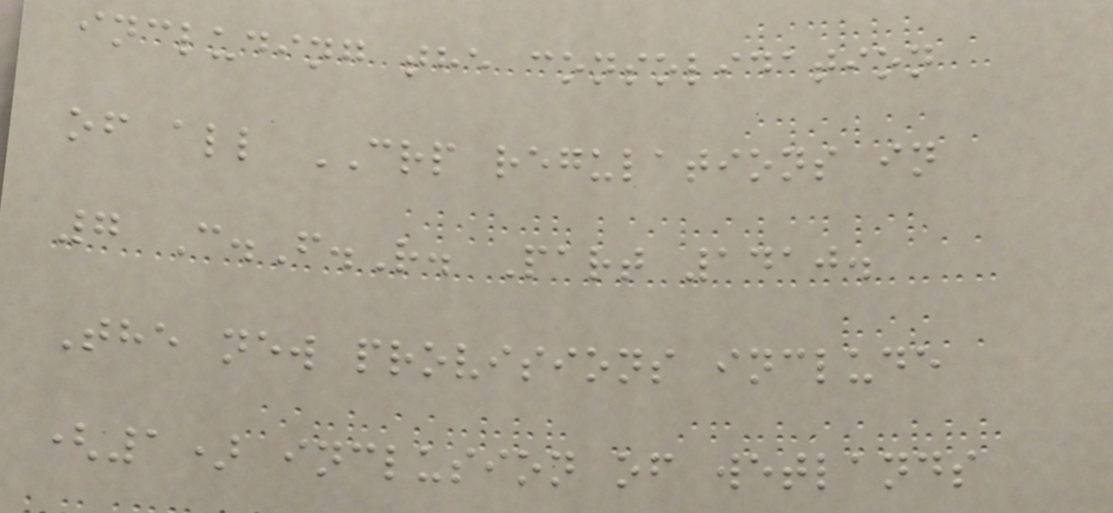including the consolidation
of all CRP regulations in
7 C.F.R. Part 1410.
The new provisions include
(1) inclusion of wetlands
